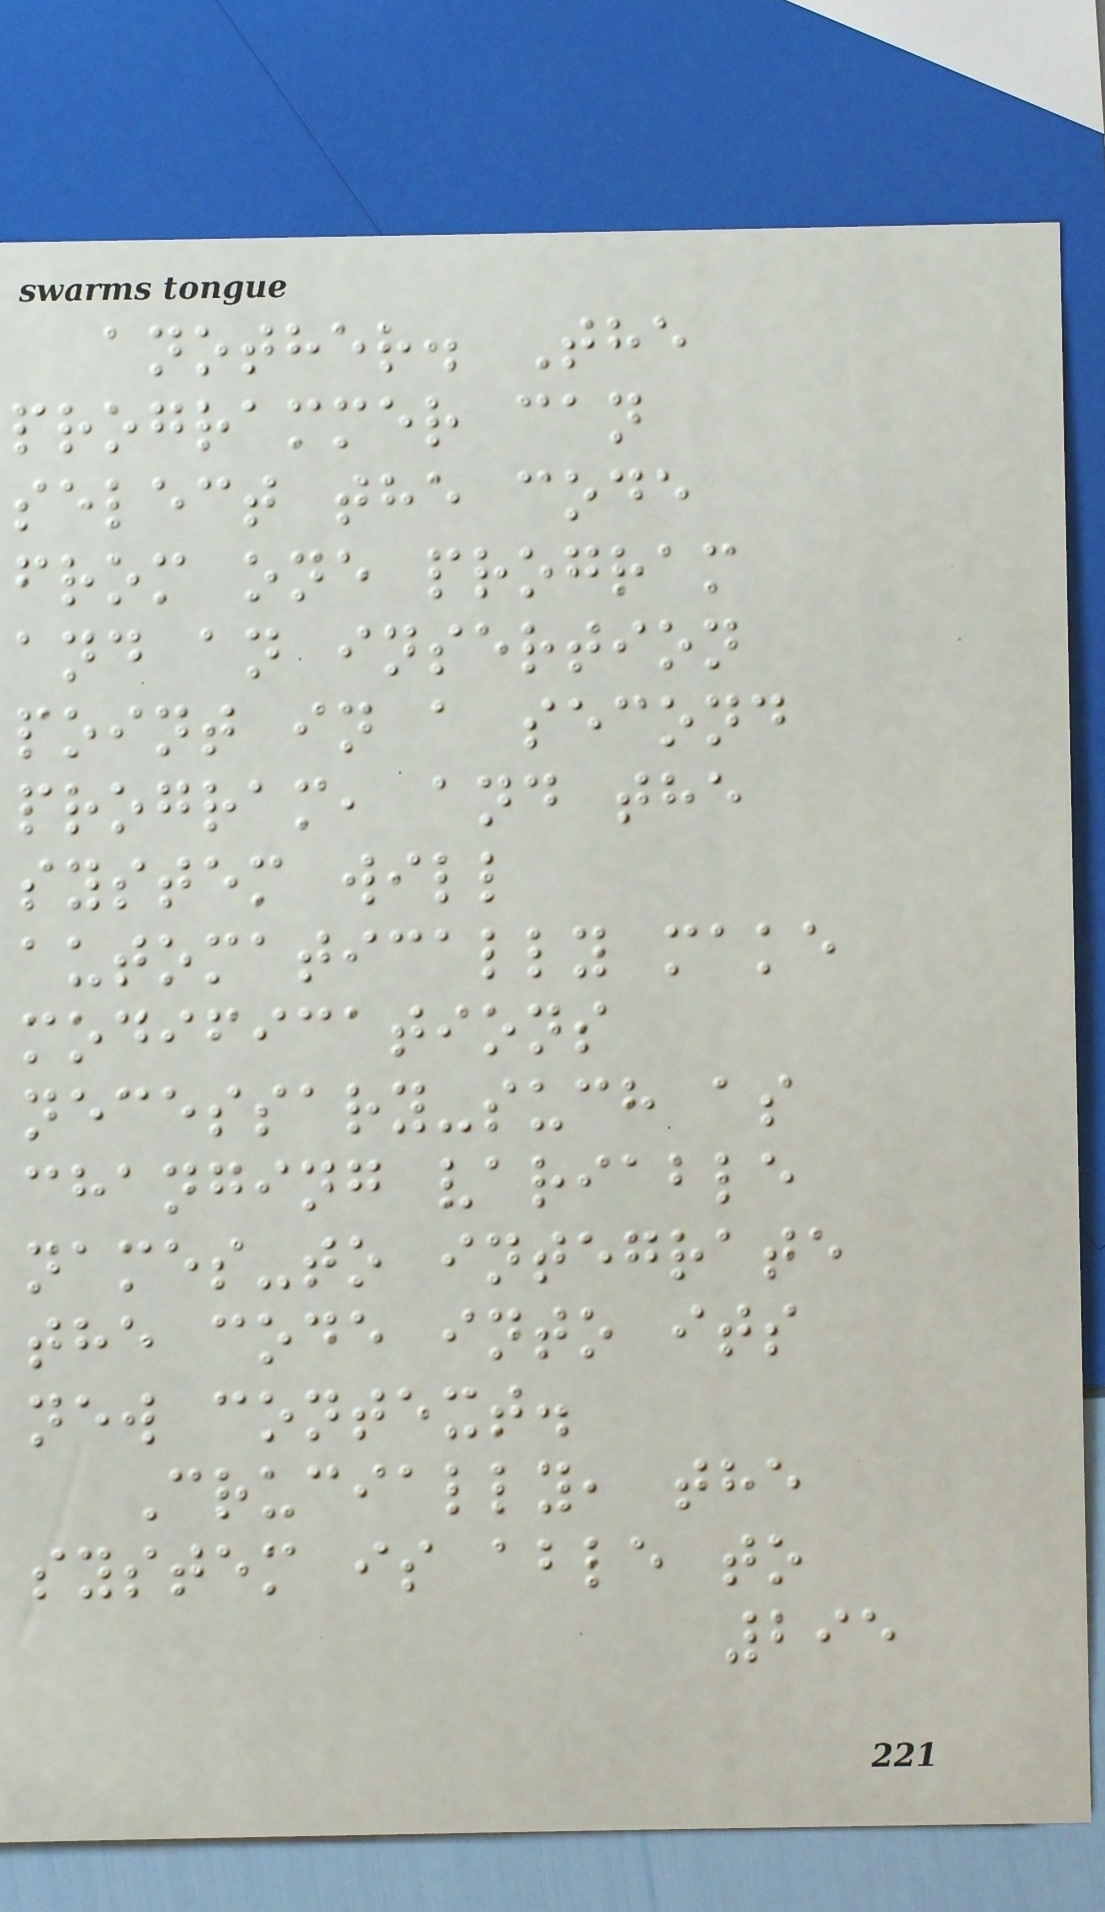another. The
programmer can
select the code
from one program
and an insertion
point in a second
program, and the
system will
automatically make
modifications
necessary-such as
changing variable
names-to integrate
the code into its
new context.
Crucially, the
system is able to
295
